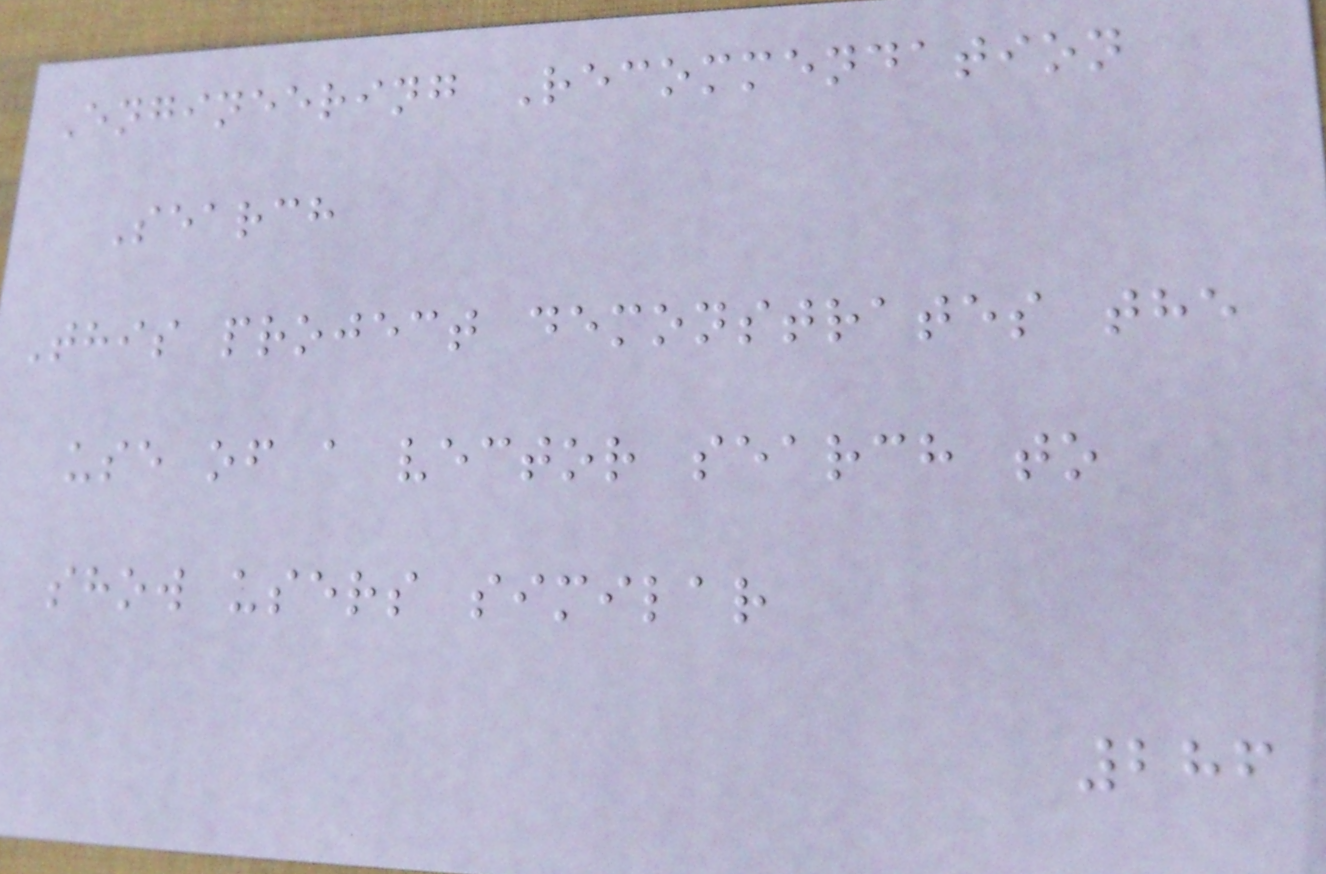Engineering Recommendation
Search
This project demonstrates the
use of a vector search to
show users similar
286
